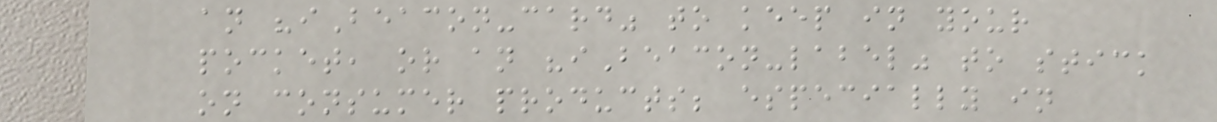an "iBeacon-card" to keep in your
pocket, or an "iBeacon-label" to stick
on consumer products; especially in
